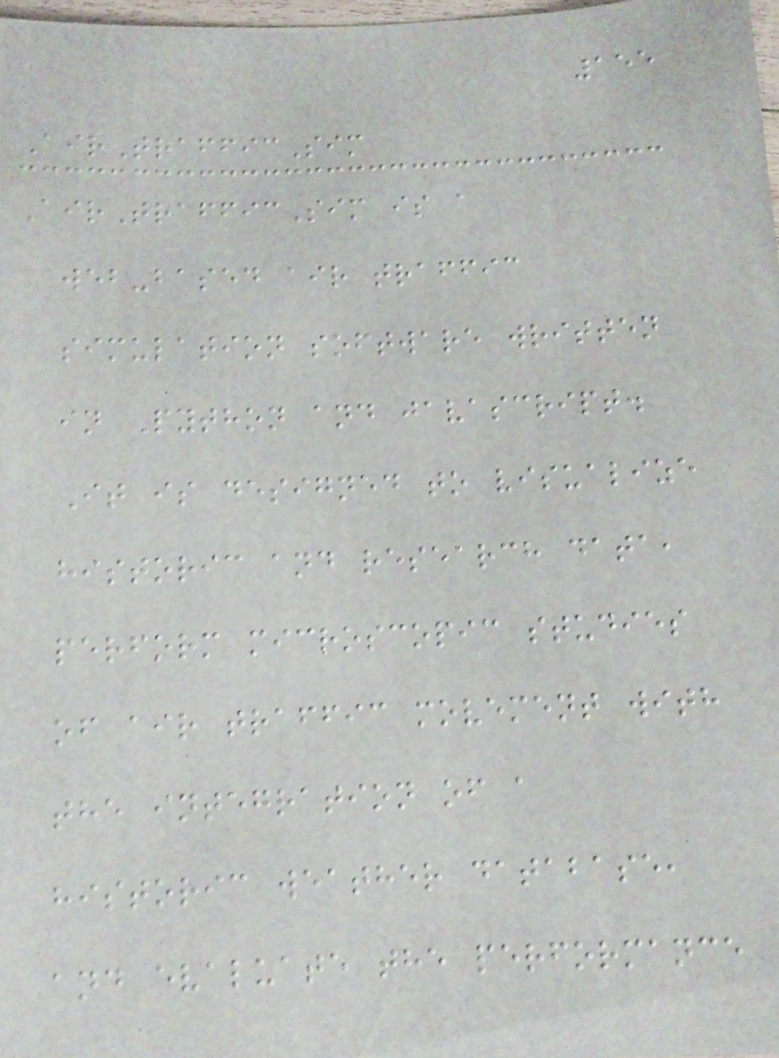155
AirTrafficSim
AirTrafficSim is a
web-based air traffic
simulation software written
in Python and javascript.
It is designed to visualize
historic and research data,
perform microscopic studies
of air traffic movement with
the integration of a
historic weather database,
and evaluate the performance
